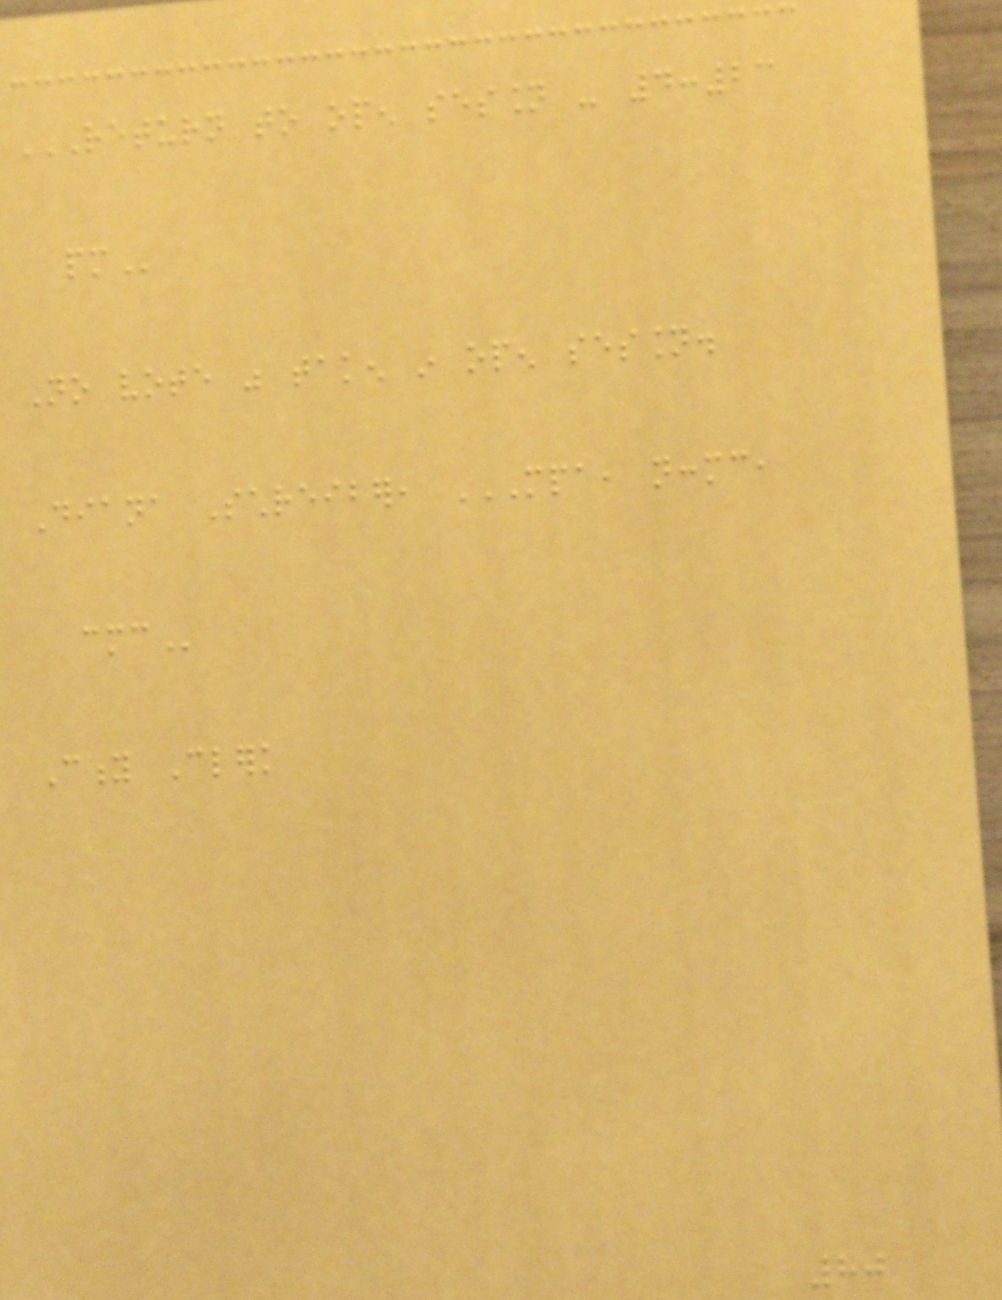RETURN TO OPEN SESSION - 4:23
PM
No vote was taken in open session.
Diana Schreiber, MPA, NCCMC,
CMC
City Clerk
80
